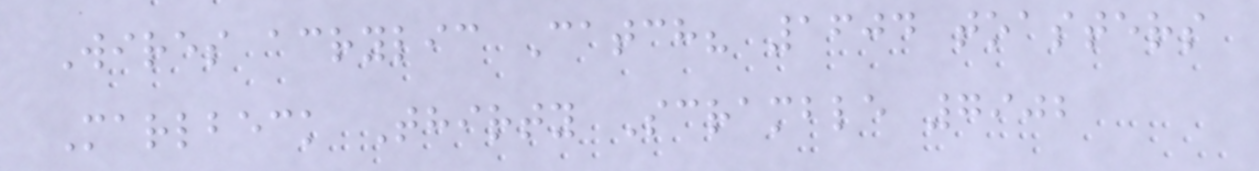Wires acrylic Catch? 1604 toasters
Marlbeck Thirty Scramble 7902
